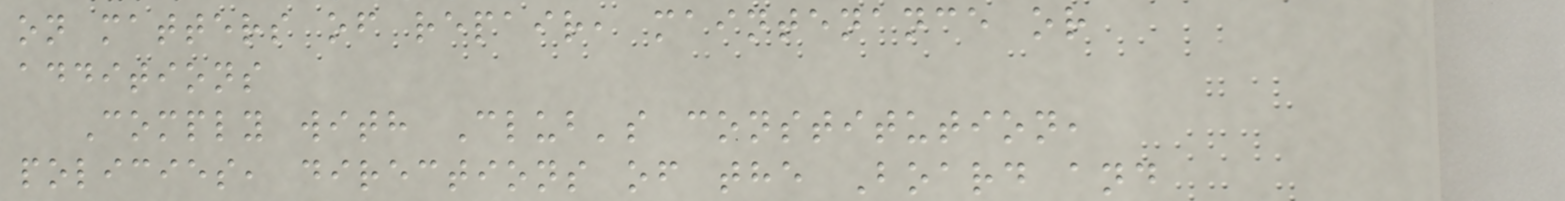on matters of repair, maintenance or
additions
Comply with Club's constitution,
policies, directions of the Board and
